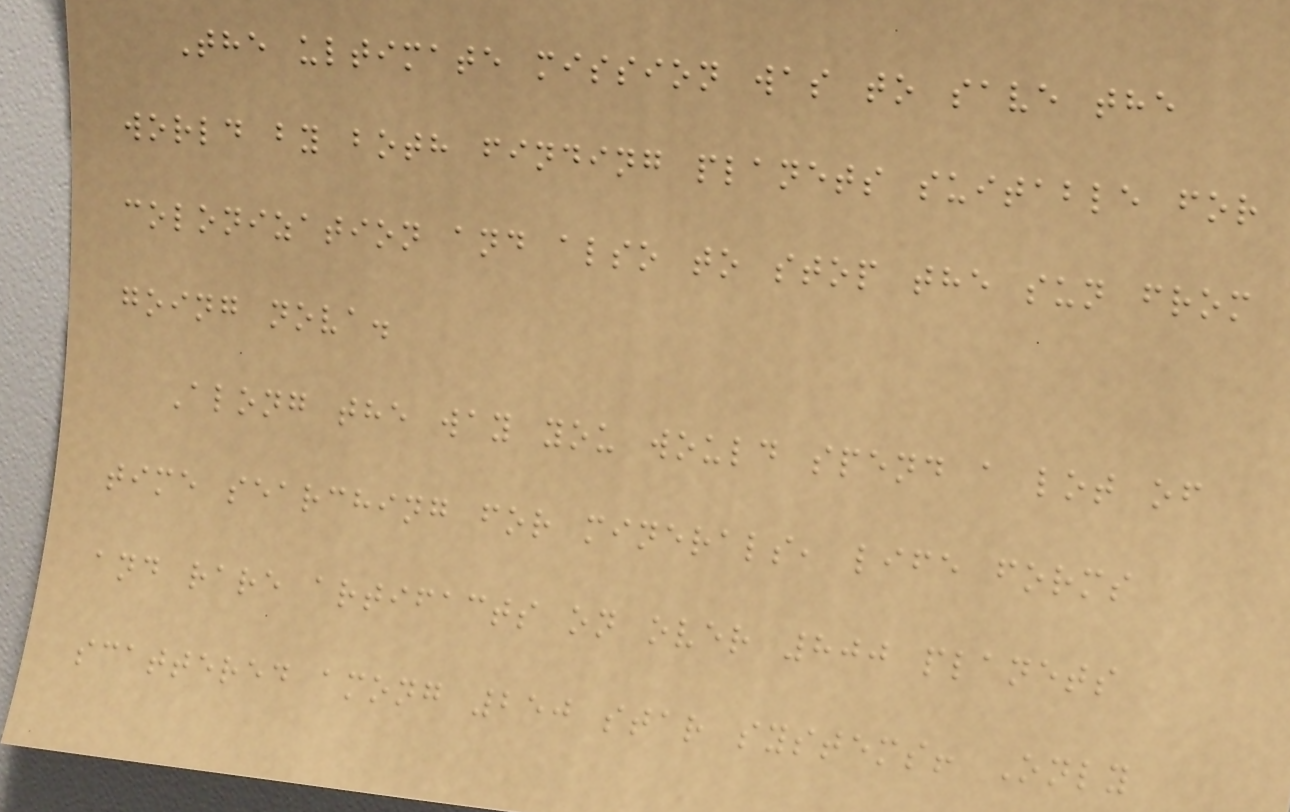The ultimate mission was to save the
world by both finding planets suitable for
colonization and also to stop the sun from
going nova.
Along the way you would spend a lot of
time searching for minerals, life forms
and rare artifacts on over 800 planets
scattered among 250 star systems! Only
